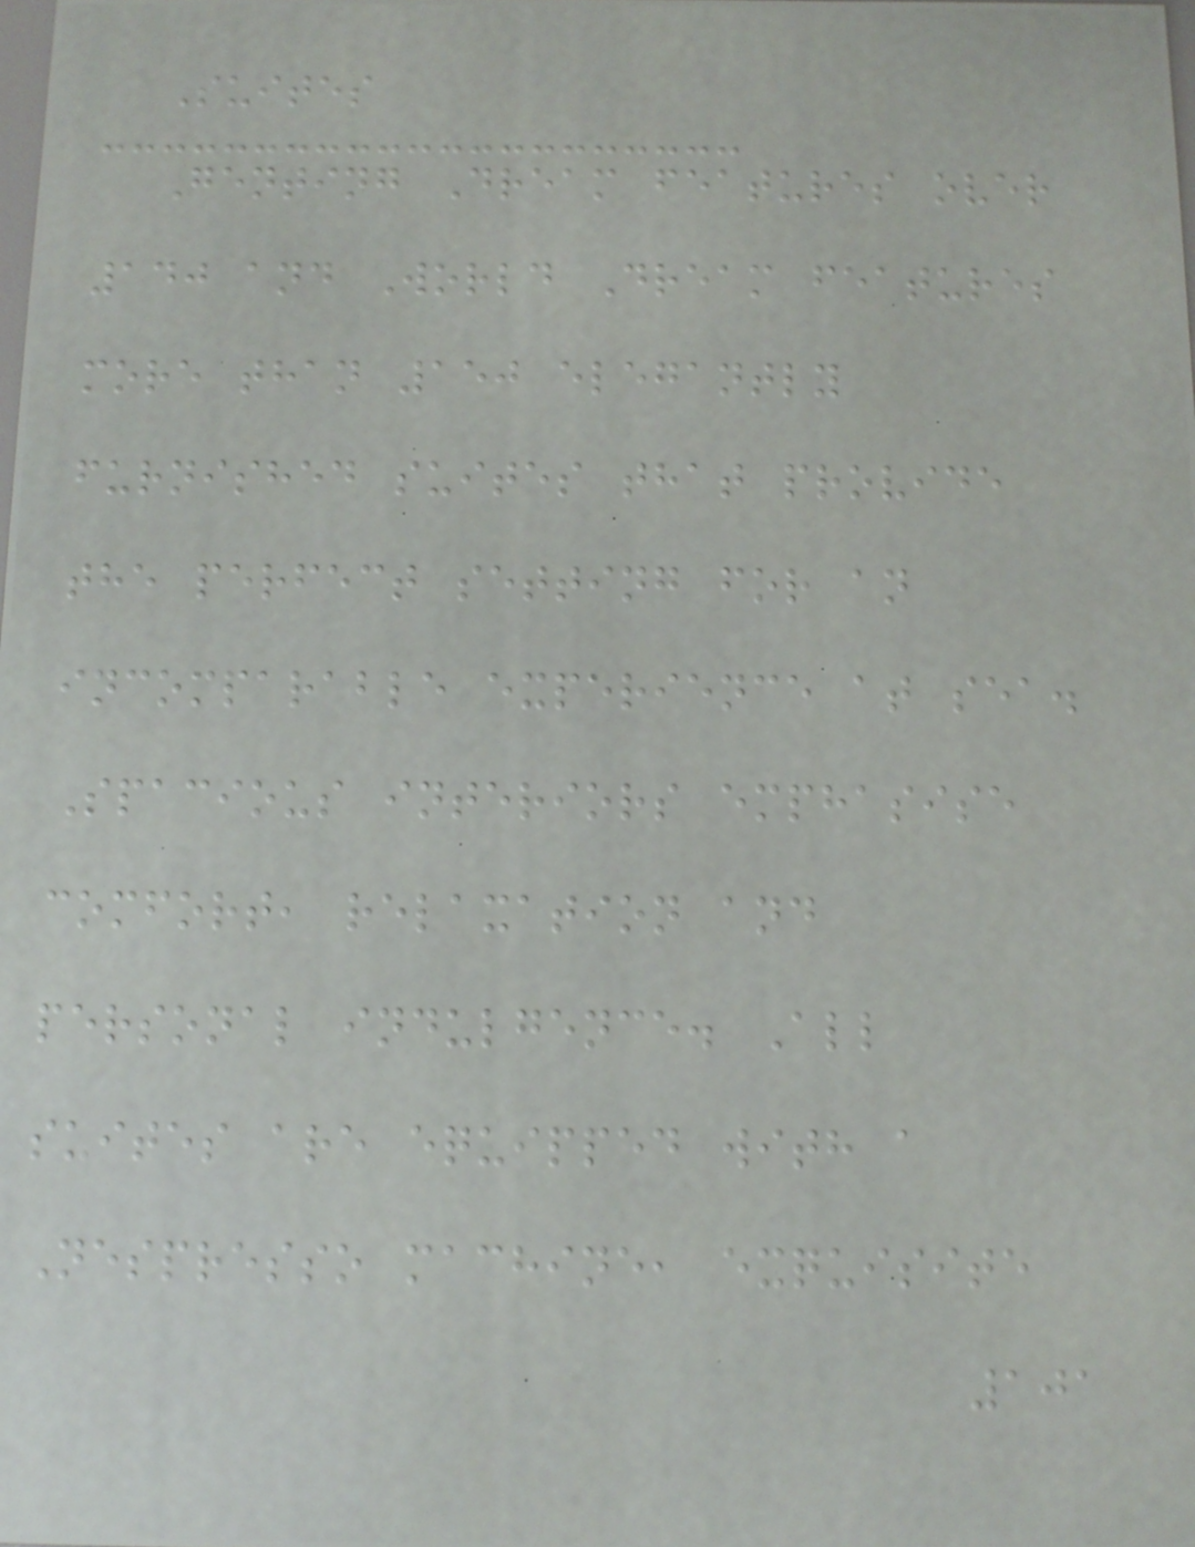Suites
Genting Dream features over
140 and World Dream features
more than 150 elegantly
furnished suites that provide
the perfect setting for an
incomparable experience at sea.
Spacious interiors emphasise
comfort, relaxation and
personal indulgence. All
suites are equipped with a
Nespresso machine, exquisite
101
